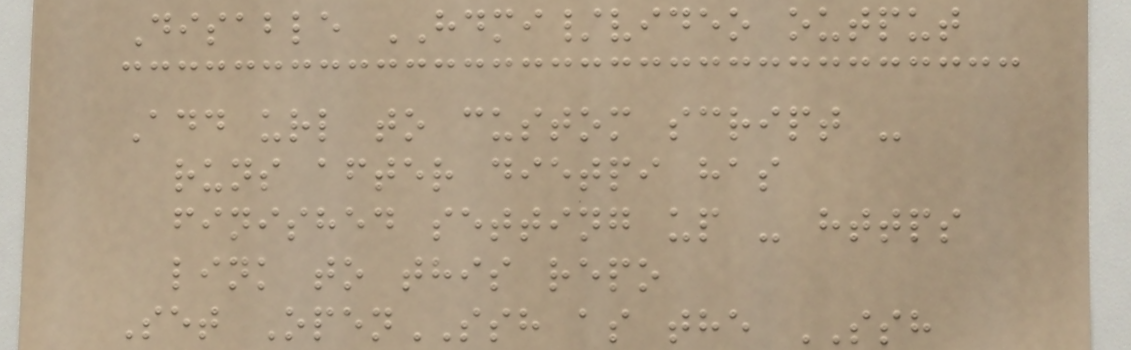Disable HDMI/video output
Add url to custom script -
runs after dietpi has
finished setting up - https
link to this repo
Set OpenSSH as the SSH
